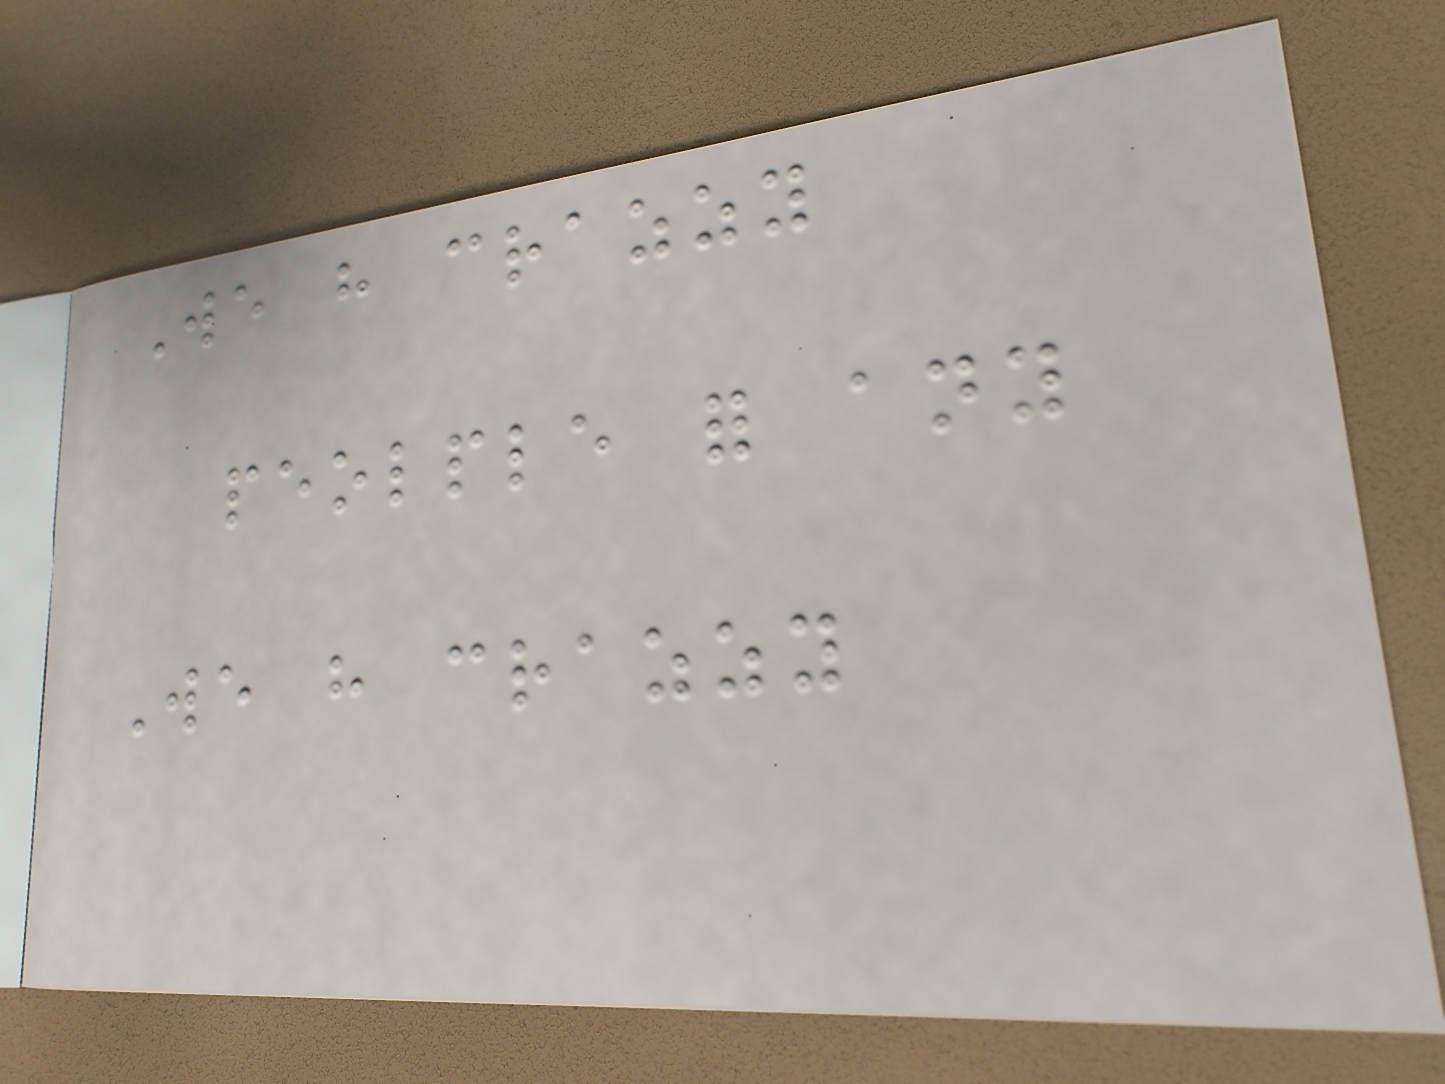We have crazzy
peolple for any
We have crazzy
